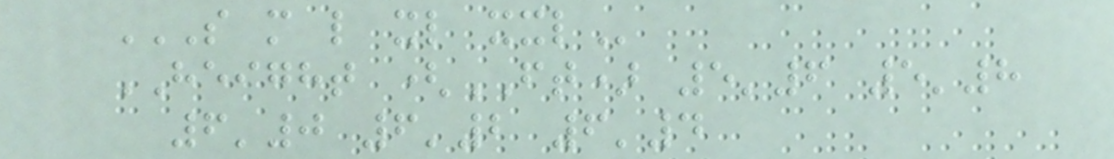S M L XL XXL
HEIGHT (FT) 5'6 5'8
6'0 6'2 6'4
